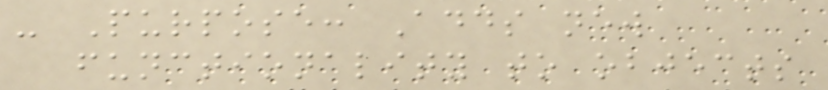- Purpose: Adds new
functionality to objects
